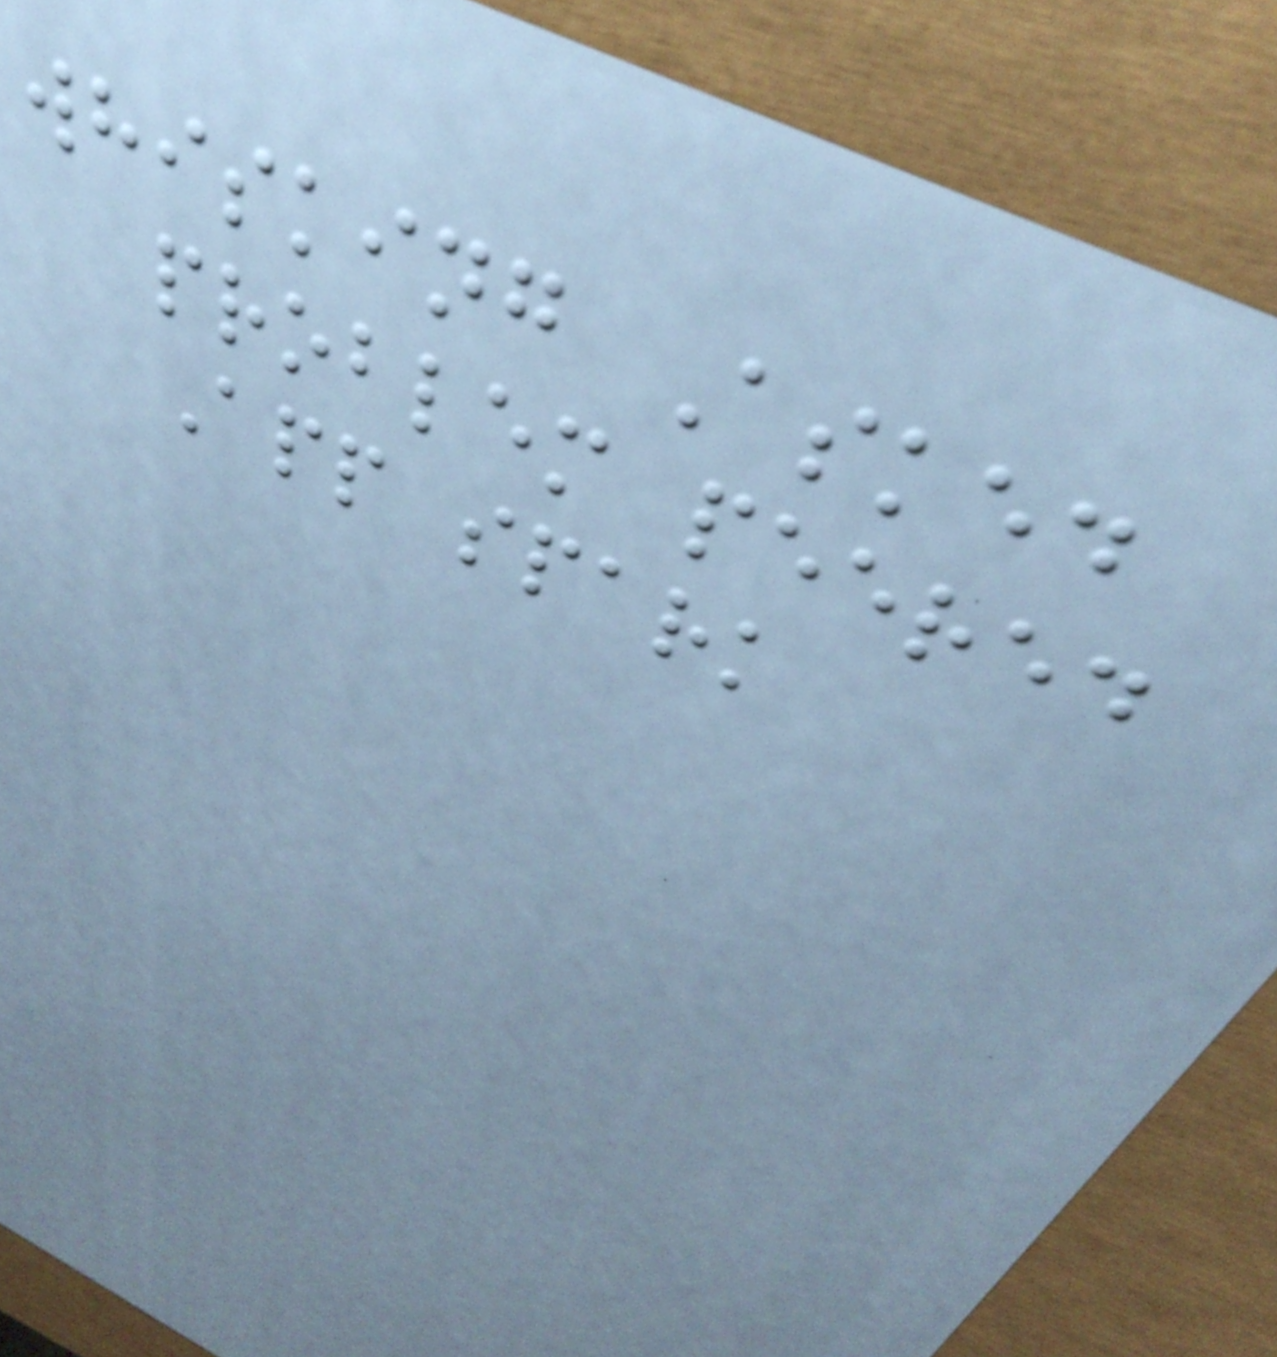whisking Asked
problem peered
App spark
